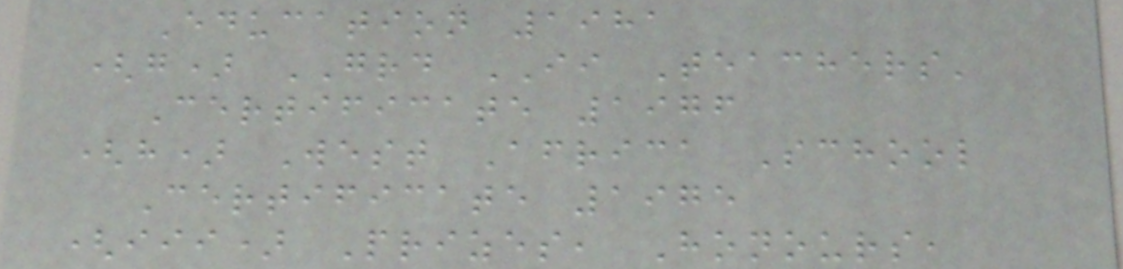Education 1981
(g) GRD II Teachers'
Certificate 1976
(h) West Africa School
Certificate 1975
(iii) Prizes, Honours,
